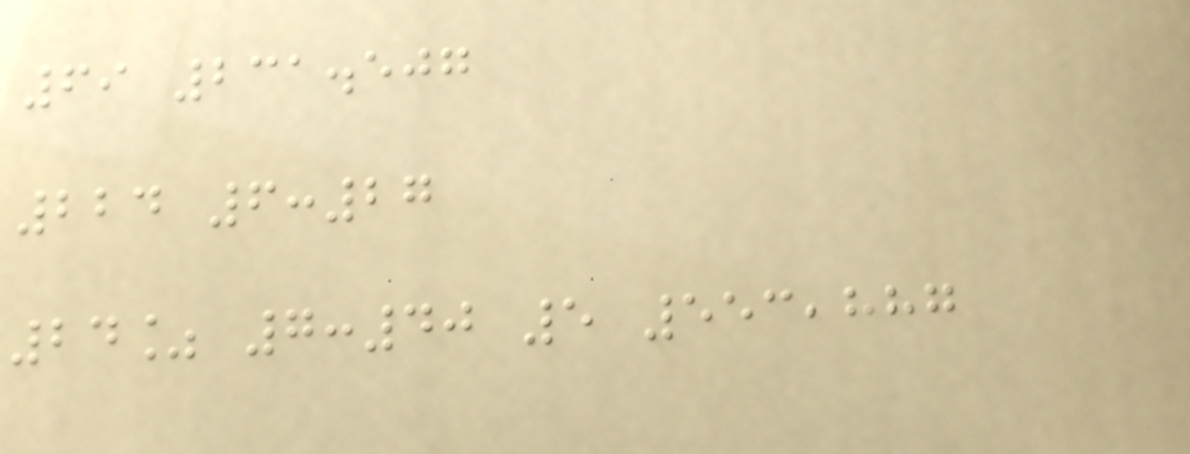69 231.507
224 6:27
24% 7:40 5 553,887
